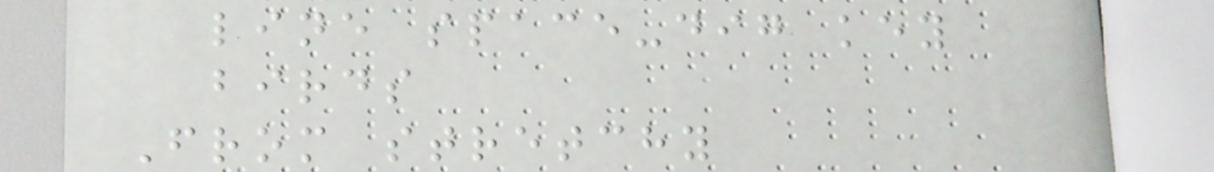line space-dig key
birds
From stretchy
